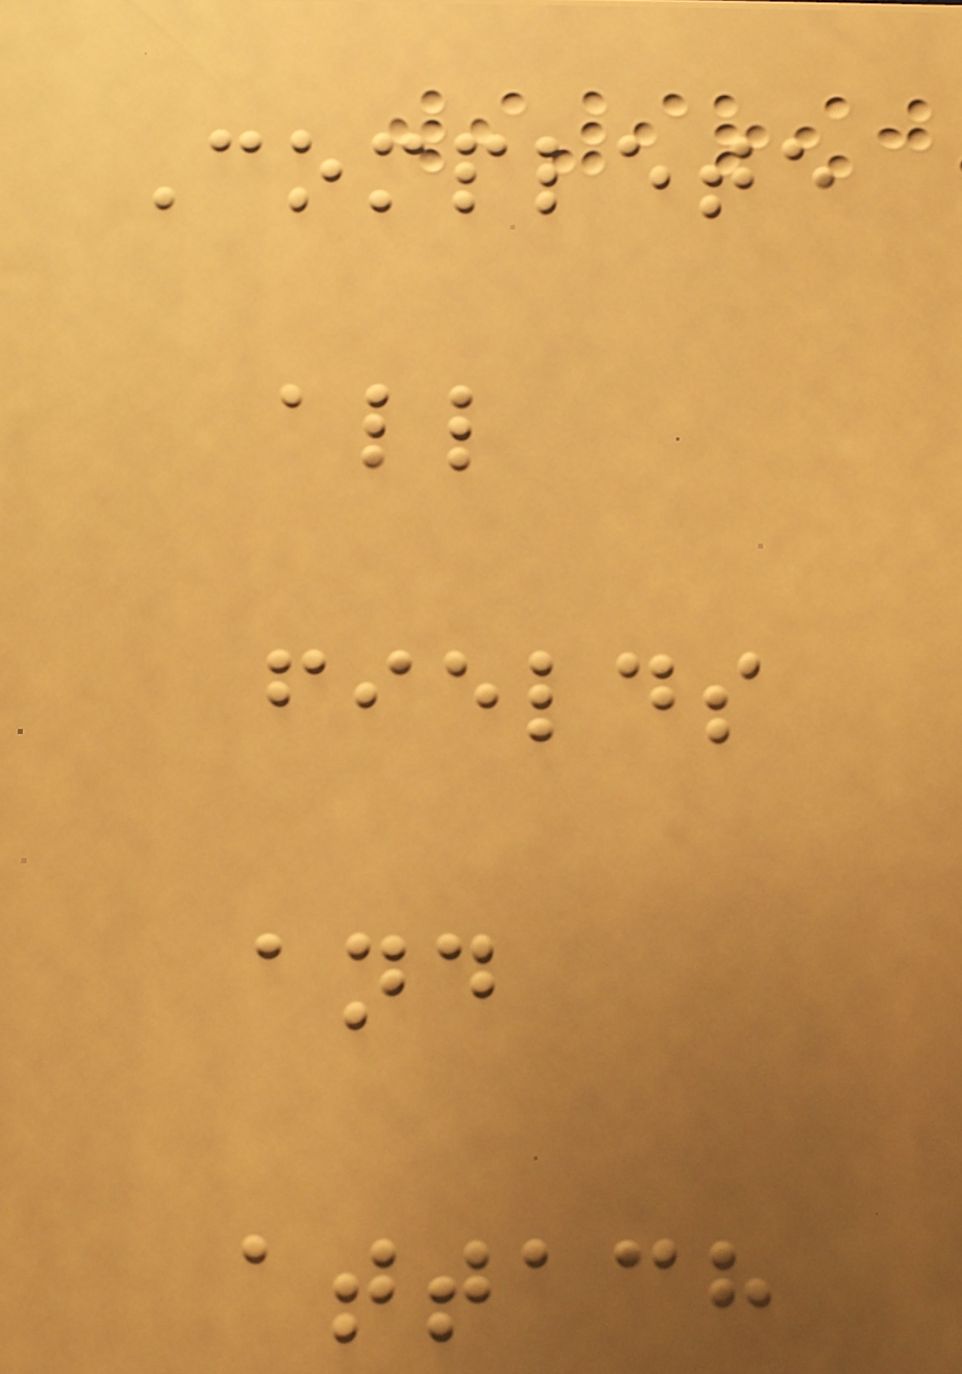Complete
all
fields
and
attach
